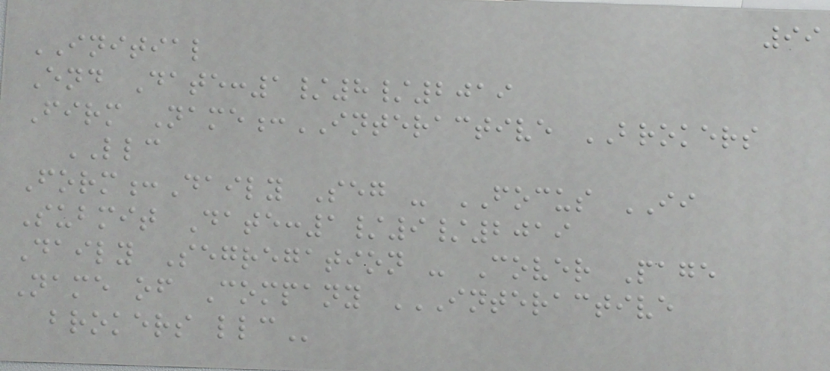99
INITIAL
End Date:1/8/2019
Firm Name:INTERACTIVE BROKERS
LLC
Form:Daily Seg - FOCUS II
Submit Date:1/9/2019
Daily Segregation - Cover Page
Name of Company INTERACTIVE
BROKERS LLC
